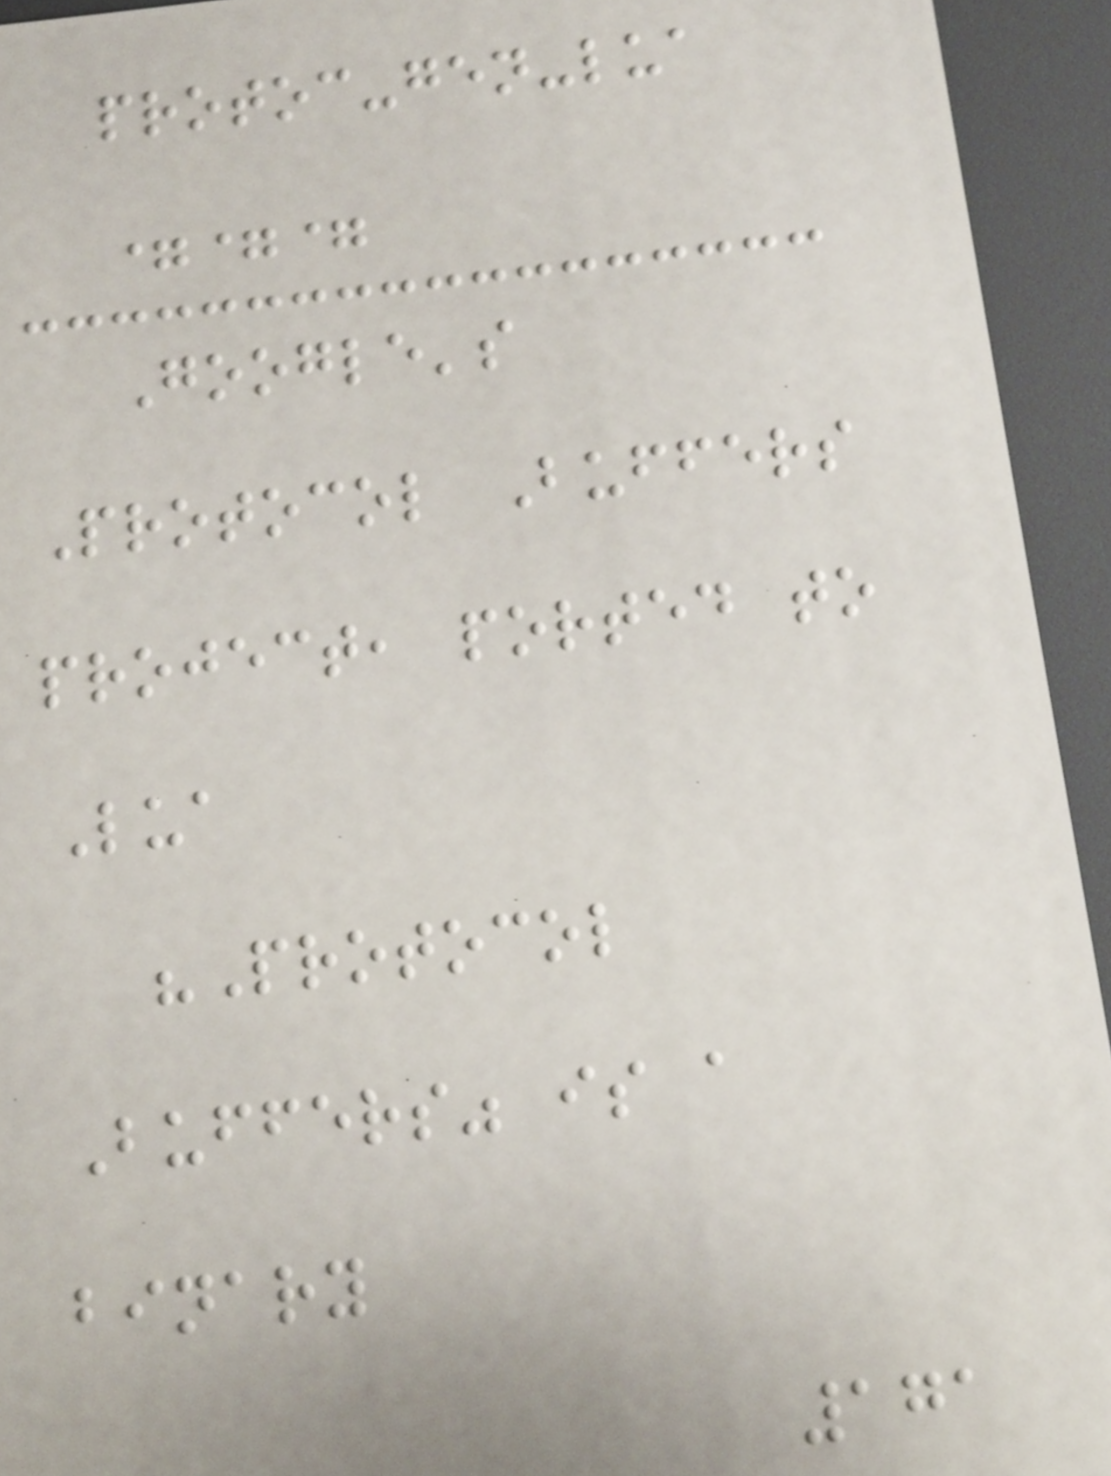protoc-gen-lua
===
Google's
Protocol Buffers
project, ported to
Lua
"Protocol
Buffers" is a
binary
171
